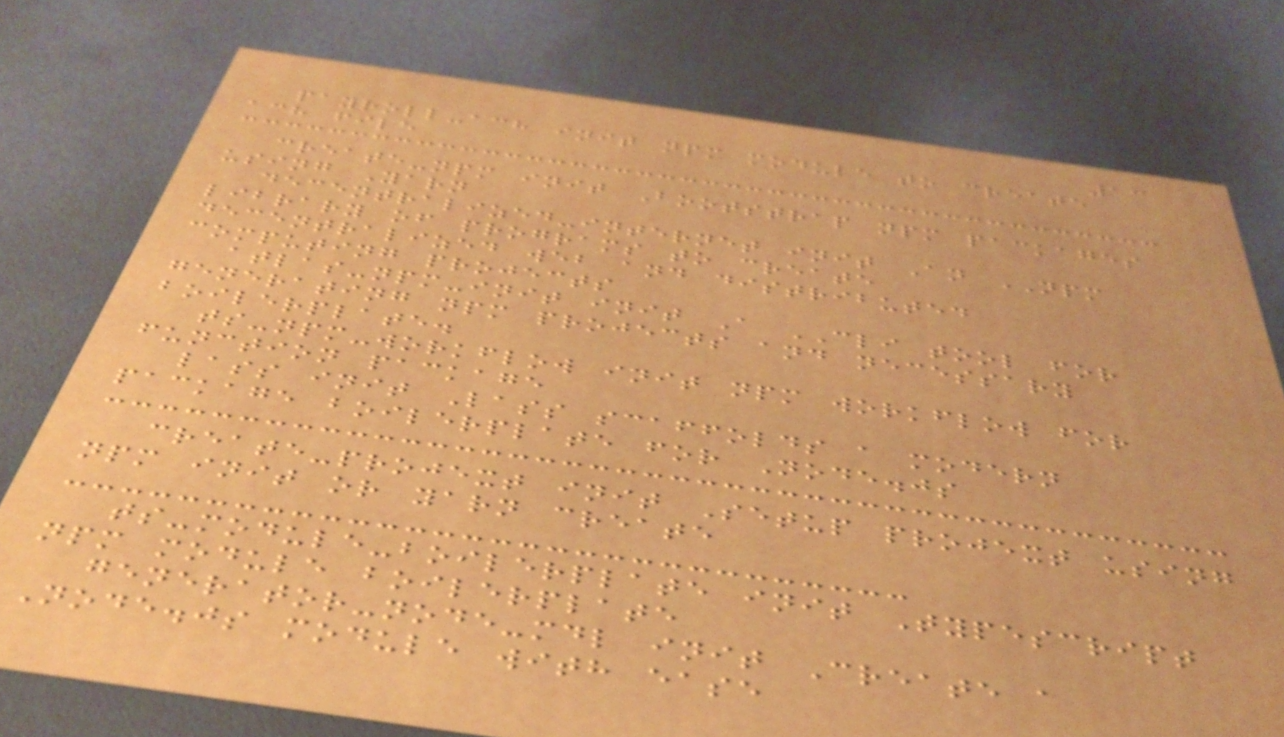13
payroll-ach init npm module to create
ach file
create-npm init Bootstrap npm packages
using Yarn
decentralized-internet init An NPM
library of programs to create
decentralized web and distributed
computing projects
atlas-npm-init init A CLI tool for
generating npm projects and necessary
boilerplate.
ts-npm-workflow init npm workflow for
function package
lass init Lass scaffolds a modern
package boilerplate for Node.js
create-projext init Setup projext using
npm init or yarn create
ts-module-boilerplate init Typescript
npm module boilerplate
generator-node-mdl init Create a
Node.js module with ease
